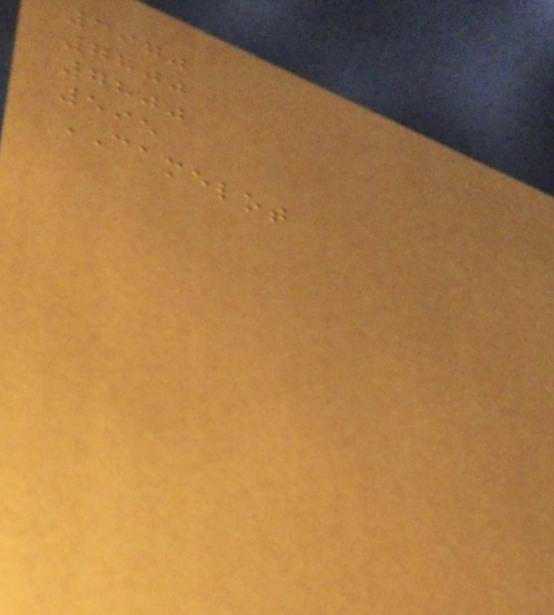3970
7800
7800
595
CAMELOT
